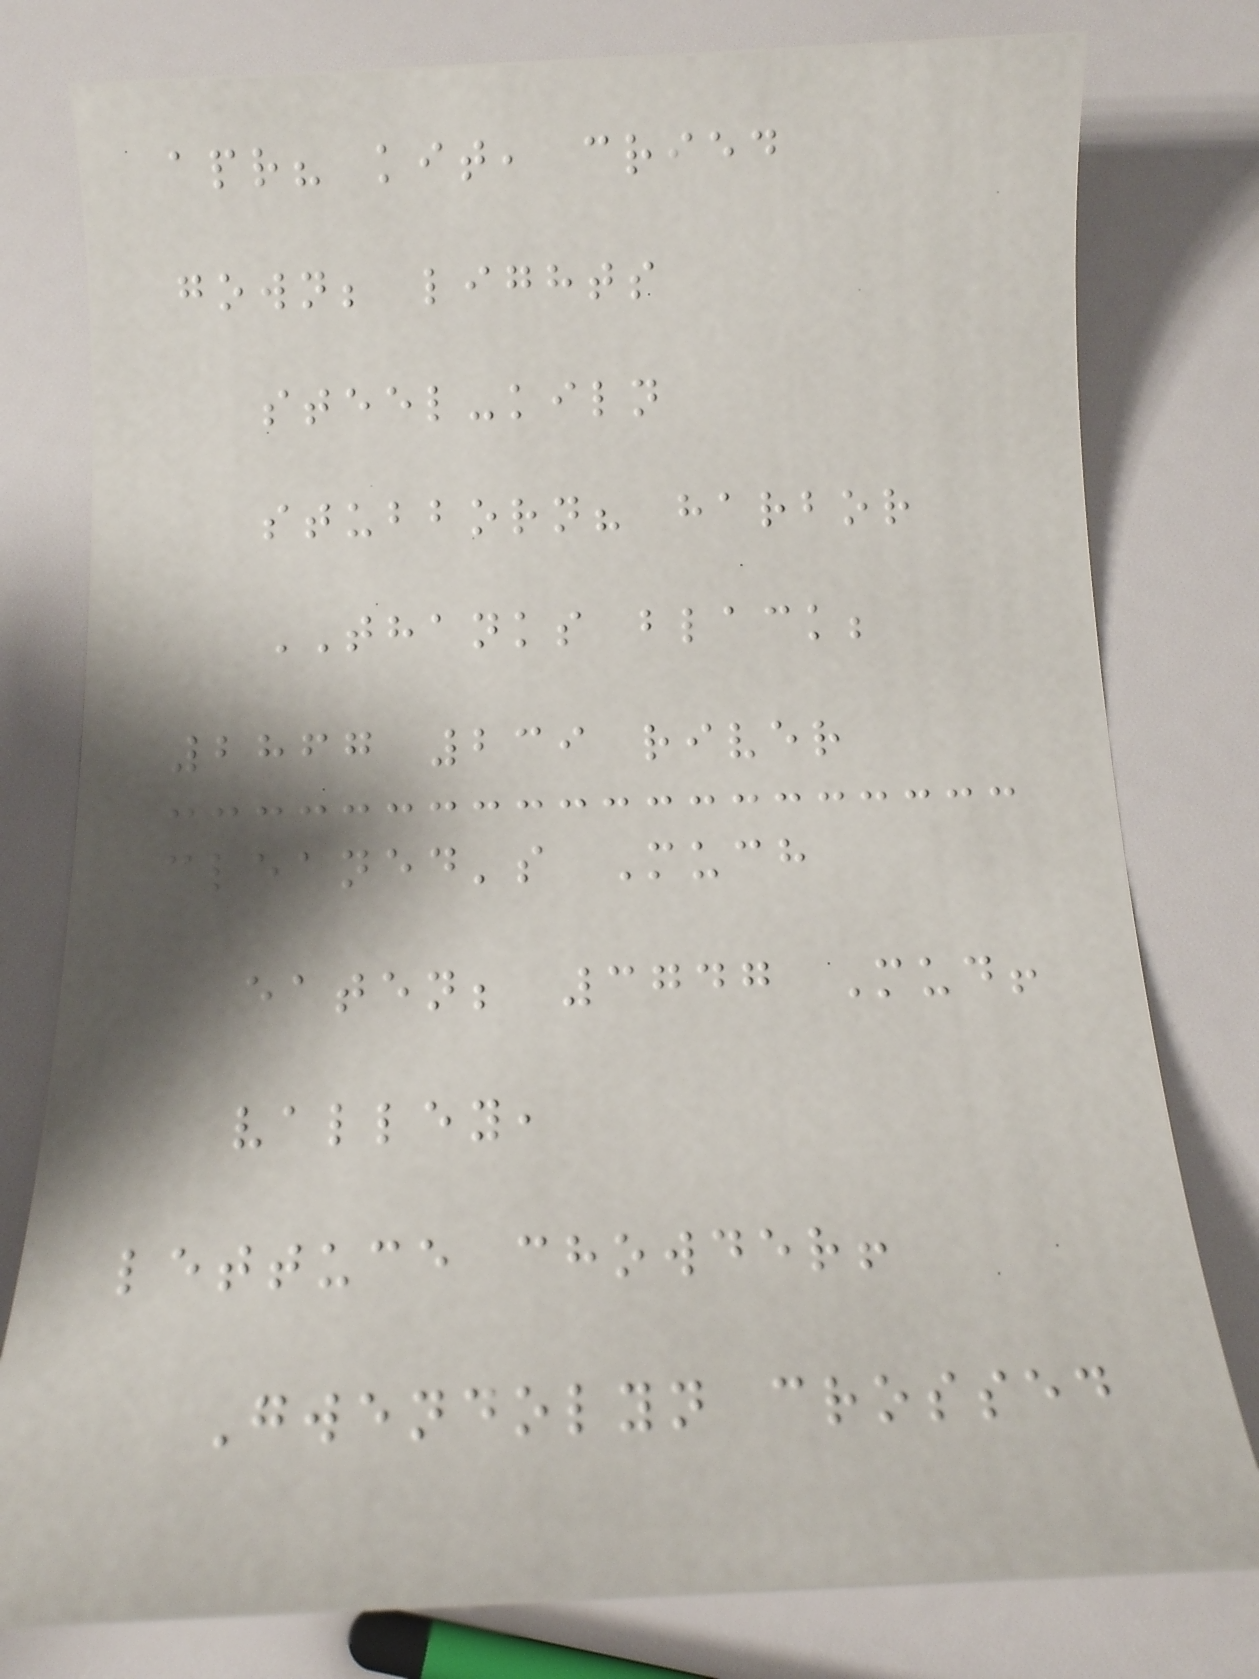apr? kit, cried
gown; lights
steel-kiln
stubborn? harbor
THANKS black;
2867 239 river
cleaned's Much
eaten; 3747 Mud!
valley,
lettuce chowder!
Gwendolyn crossed
